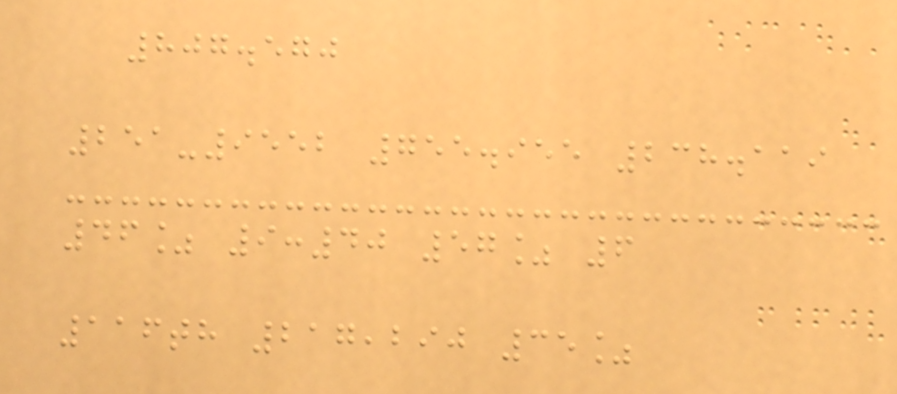807.570
251-9552 755.955 238.119
46% 9:40 57% 6
116th 217,290 35%
